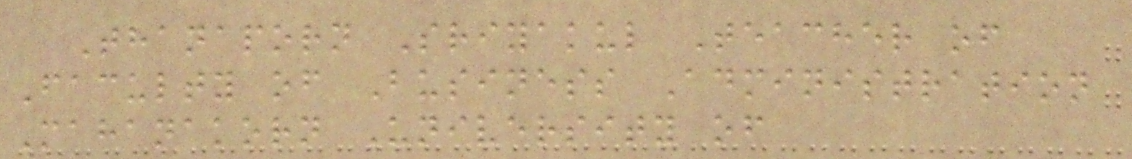Thanaporn Sriyakul Teacher of
Faculty of Business Administration
Mahanakorn University of
